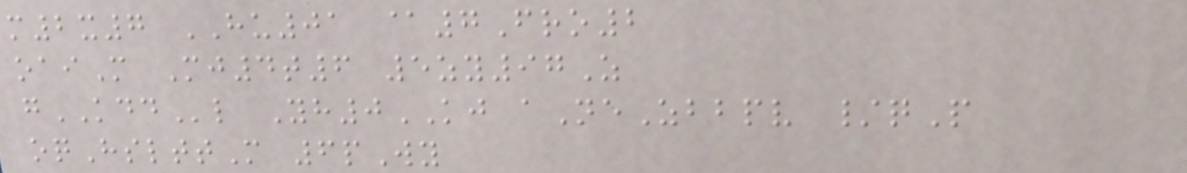m2x7 HU01 @7Fro2
oaiM Mj4t6 5zy97Z
gKDDl Yh0KJ aNeZbbpv /qP
oqHslttM 6pWy
